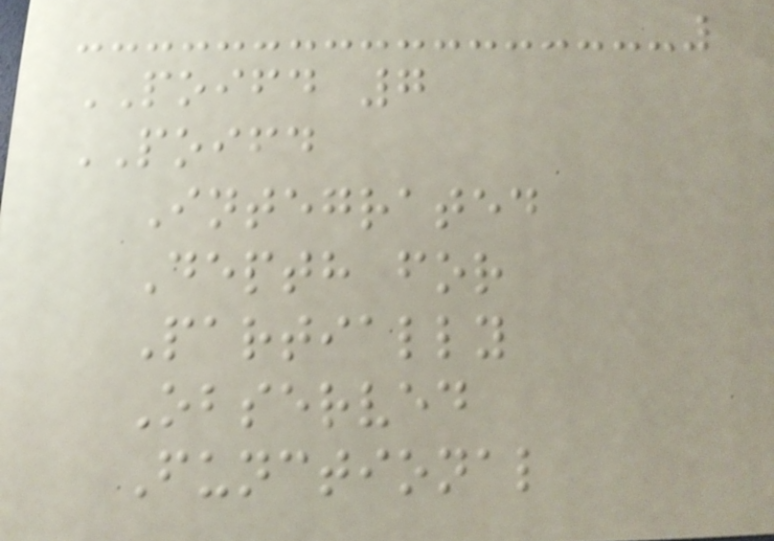POIFD 7
POIFD
Integrated
Depth for
Partially
Observed
Functional
